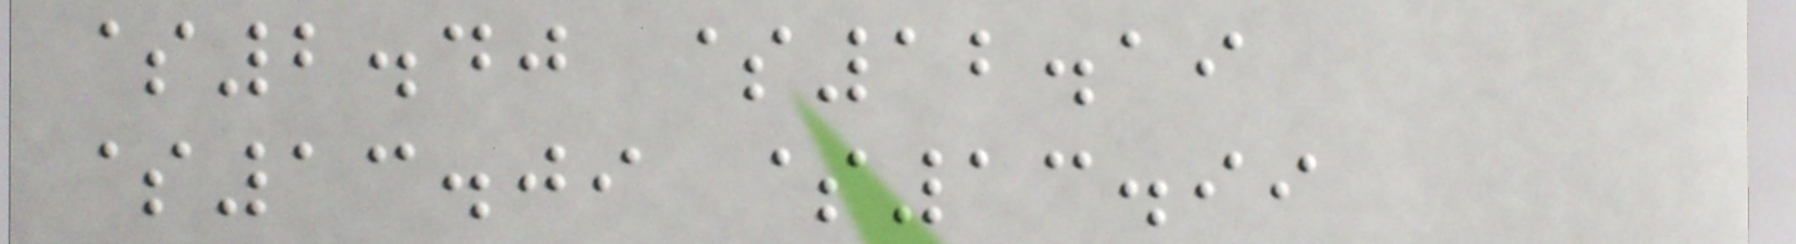$2.40 $12.19
$13.09 $13.99
